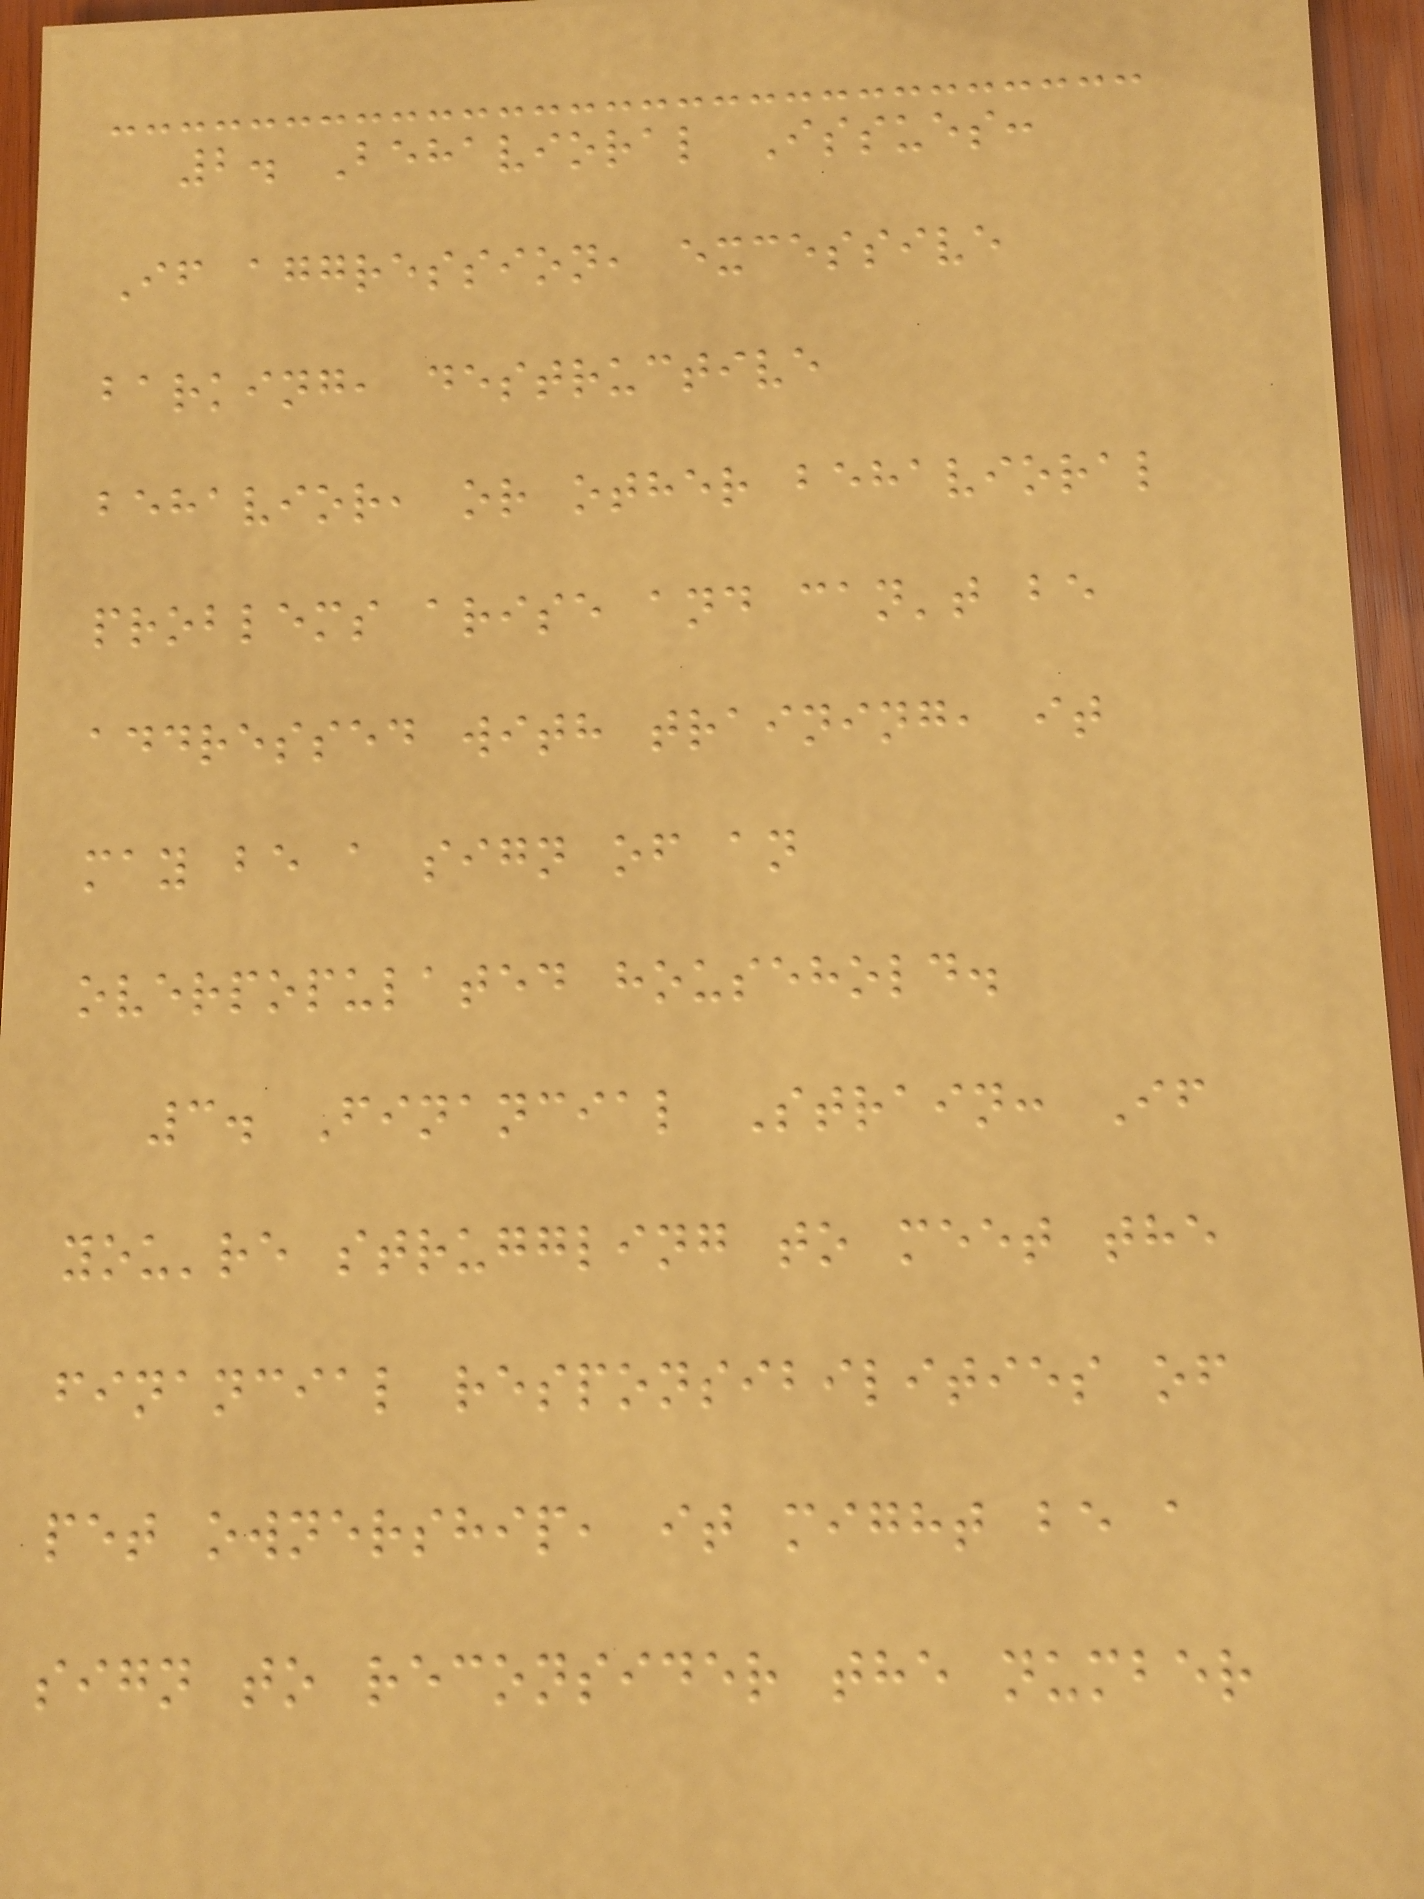2. Behavioral Issues:
If aggression, excessive
barking, destructive
behavior, or other behavioral
problems arise and can't be
addressed with training, it
may be a sign of an
overpopulated household.
3. Financial Strain: If
you're struggling to meet the
financial responsibilities of
pet ownership, it might be a
sign to reconsider the number
